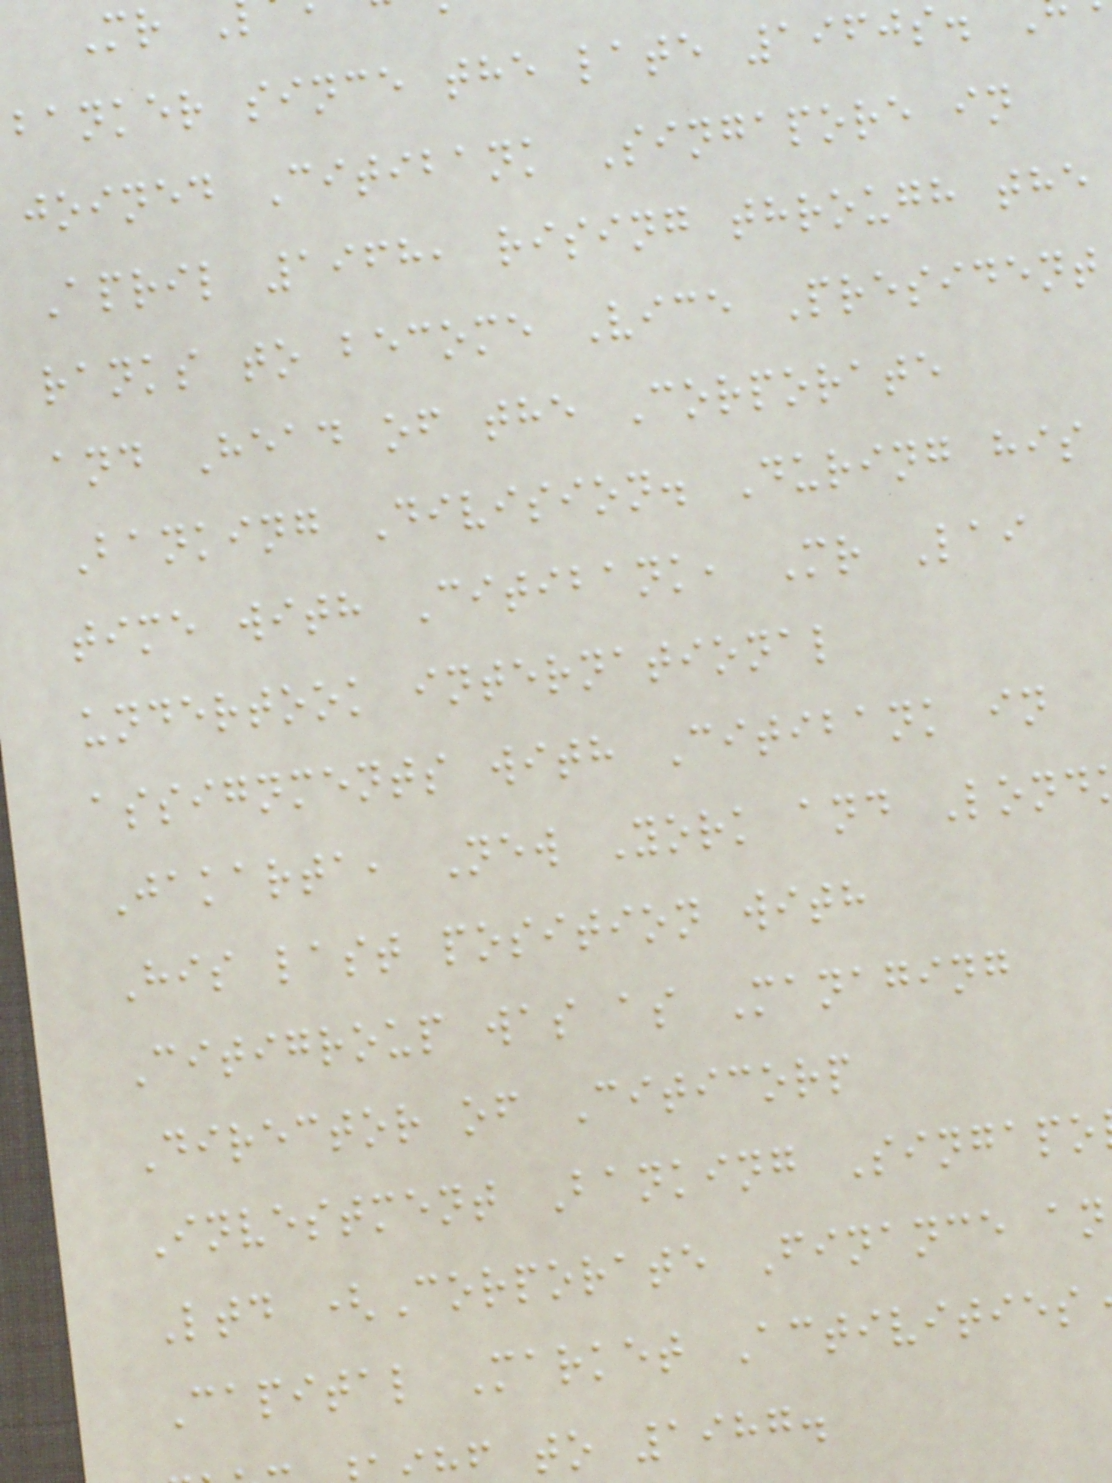banker since the late 1960s.
joined Citibank Singapore in
April 1968, rising through the
ranks to become Vice President
and Head of the Corporate
Banking Division. During his
time with Citibank, Mr Lai
undertook international
assignments with Citibank in
Jakarta, New York and Lond
His last position with
Citigroup was as Managing
Director of Citicorp
Investment Banking Singapo
Ltd (Corporate Finance an
Capital Market Activities
f to 1987.
